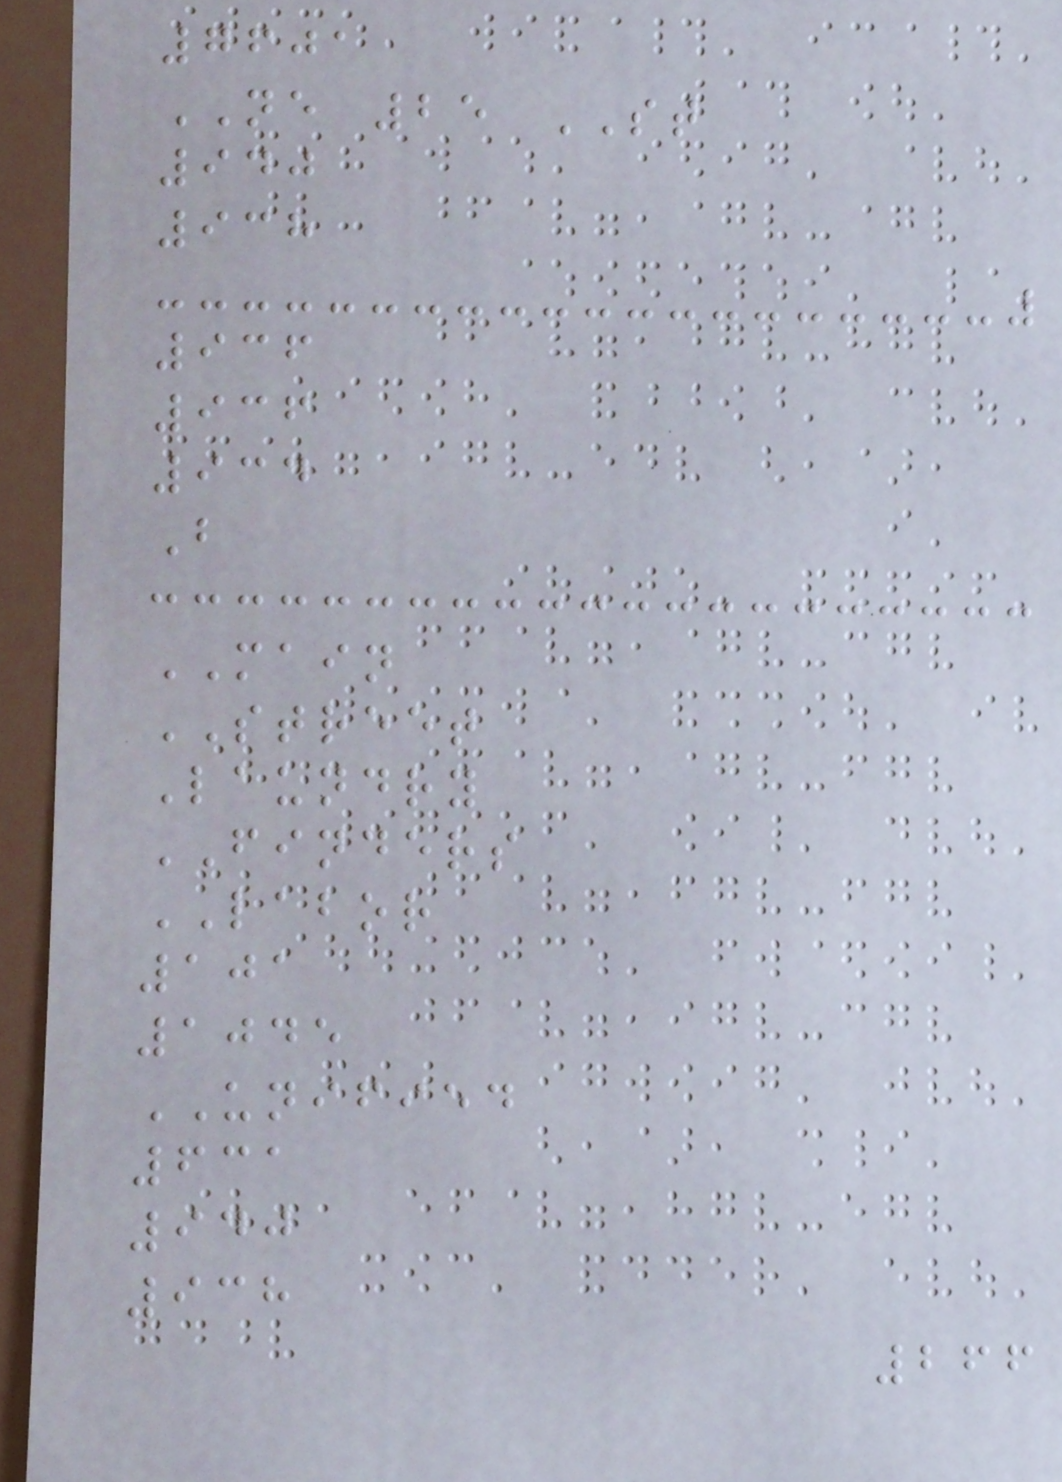7601
NE 25 ST
940
938
936
936
934
B
MAIN
STREET
Laundry
FINDERS
LABOR
101
1045
UNIFIED
631
940
938
266
